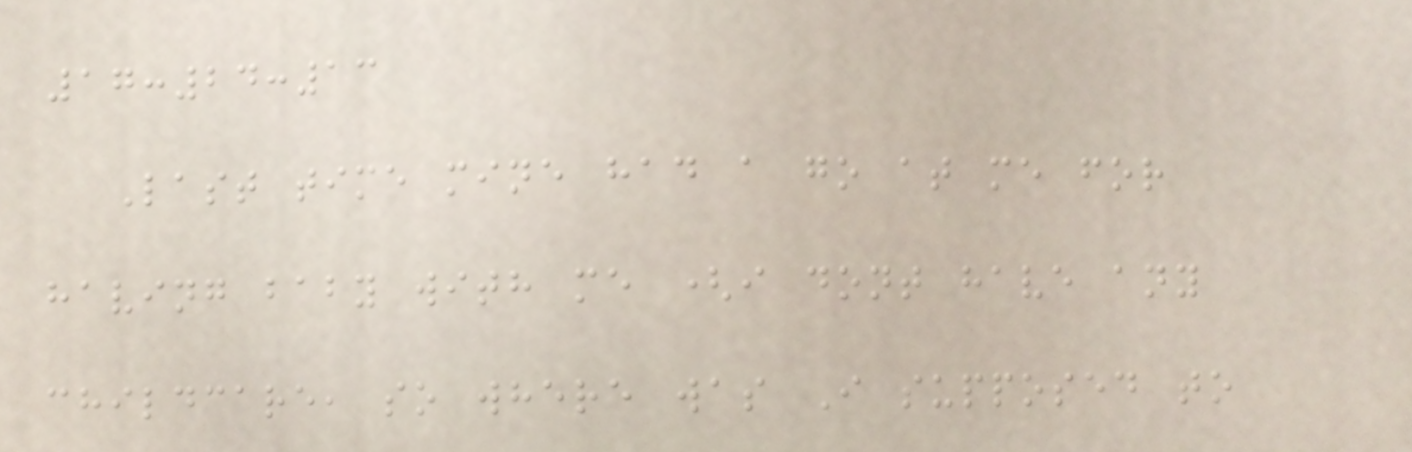17:24:13
Last time mine had a go at me for
having baby with me (i dont have any
childcare, so where was I supposed to
